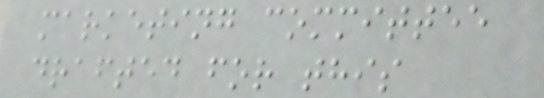marketing committee
drafted for this
